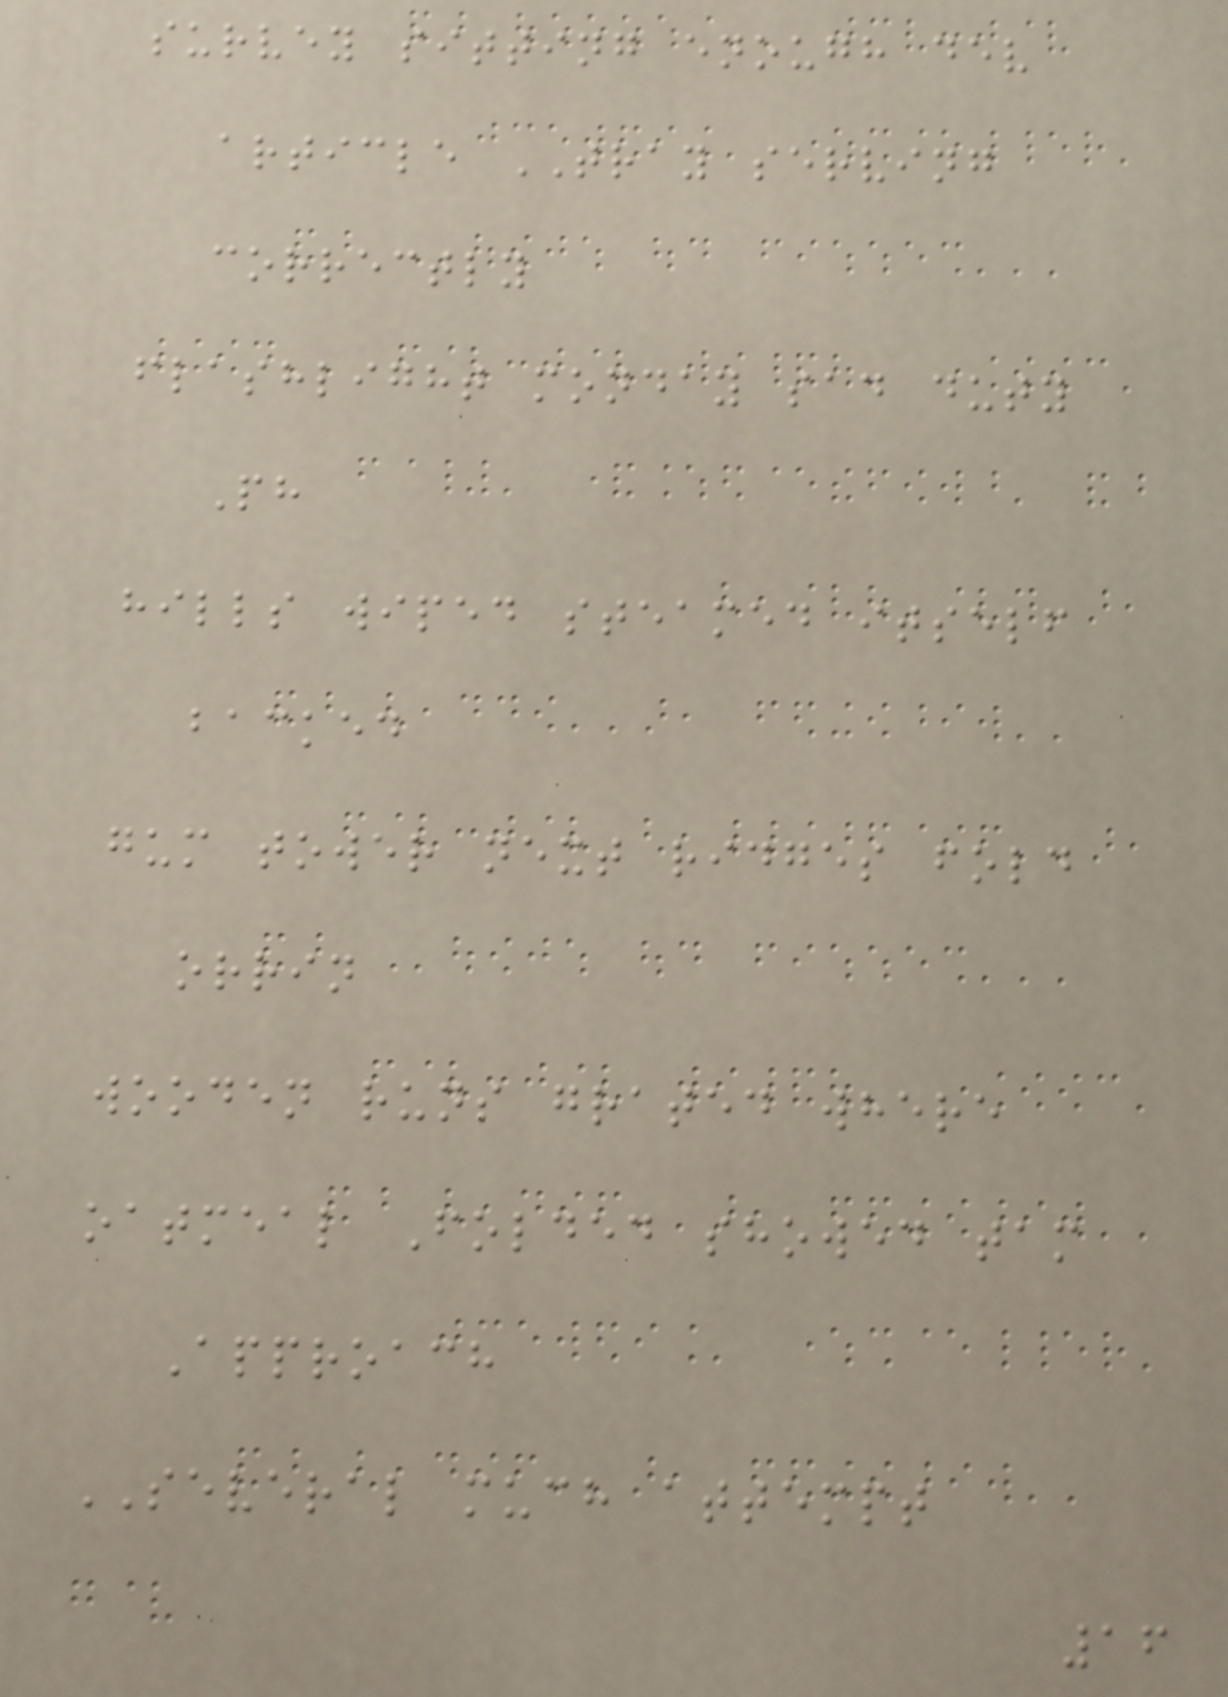survey sitting enough dev
article TRAY serving
correctly
flashlight monday sad duty
Ph
hills wiped steamed itself
backed
gum tower next ridges fold
orrin
wooden runs grated where
oatmeal Folded showed tam
Approach
SEVERAL much attempt
16
